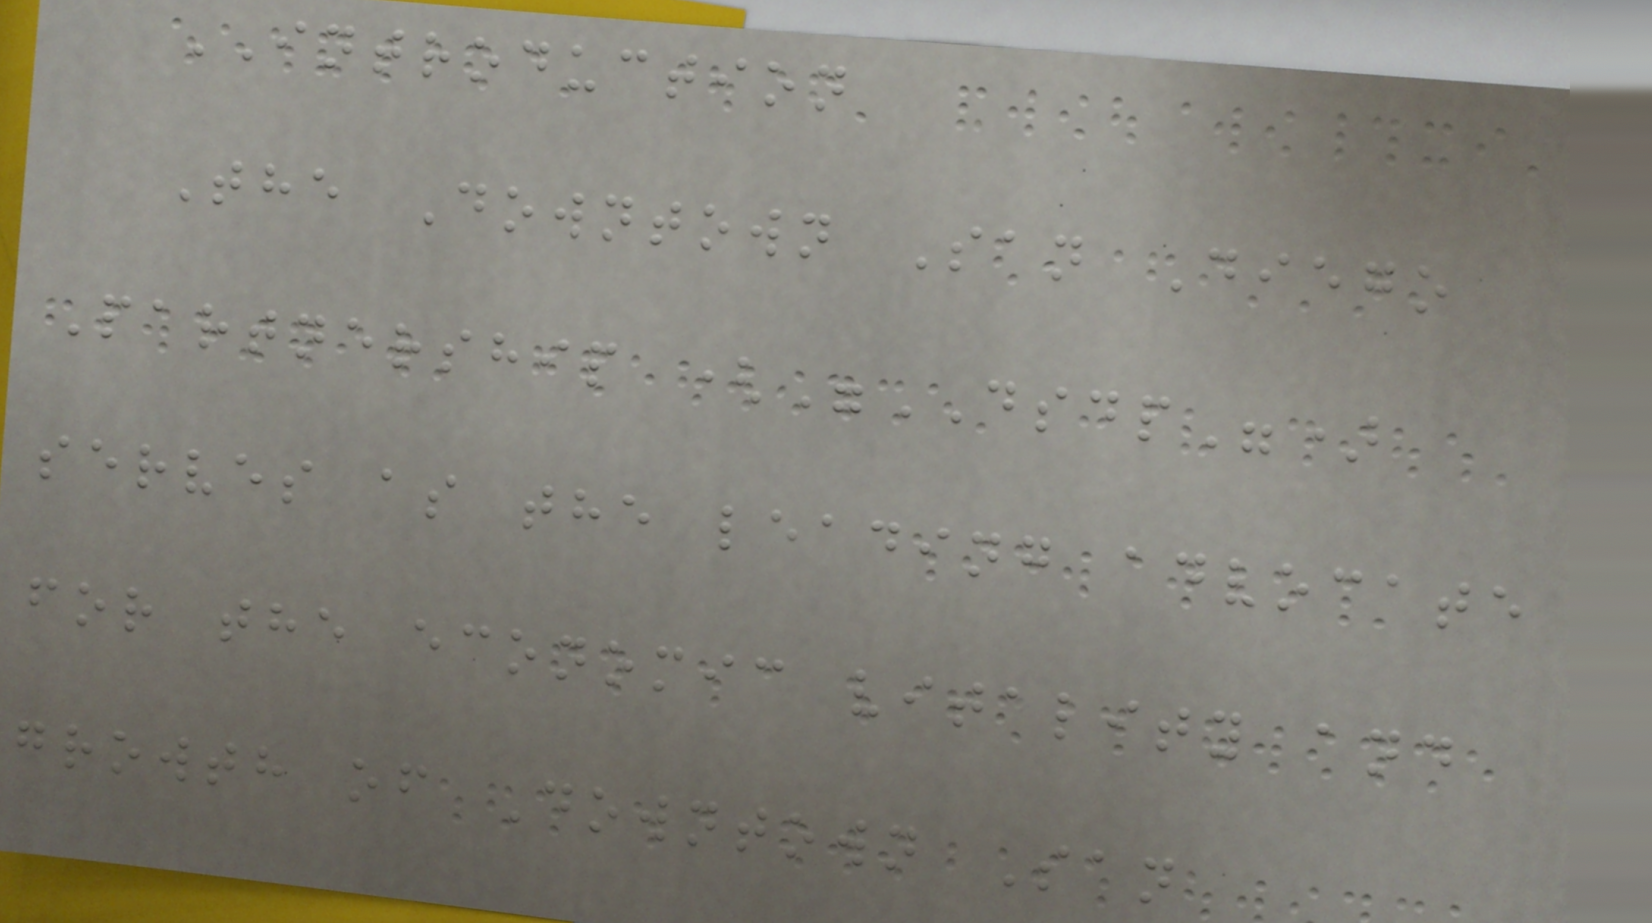INTRODUCTION
The Downtown San Diego
Partnership ("DSDP")
serves as the leading advocate
for the economic vitality and
growth of Downtown San
